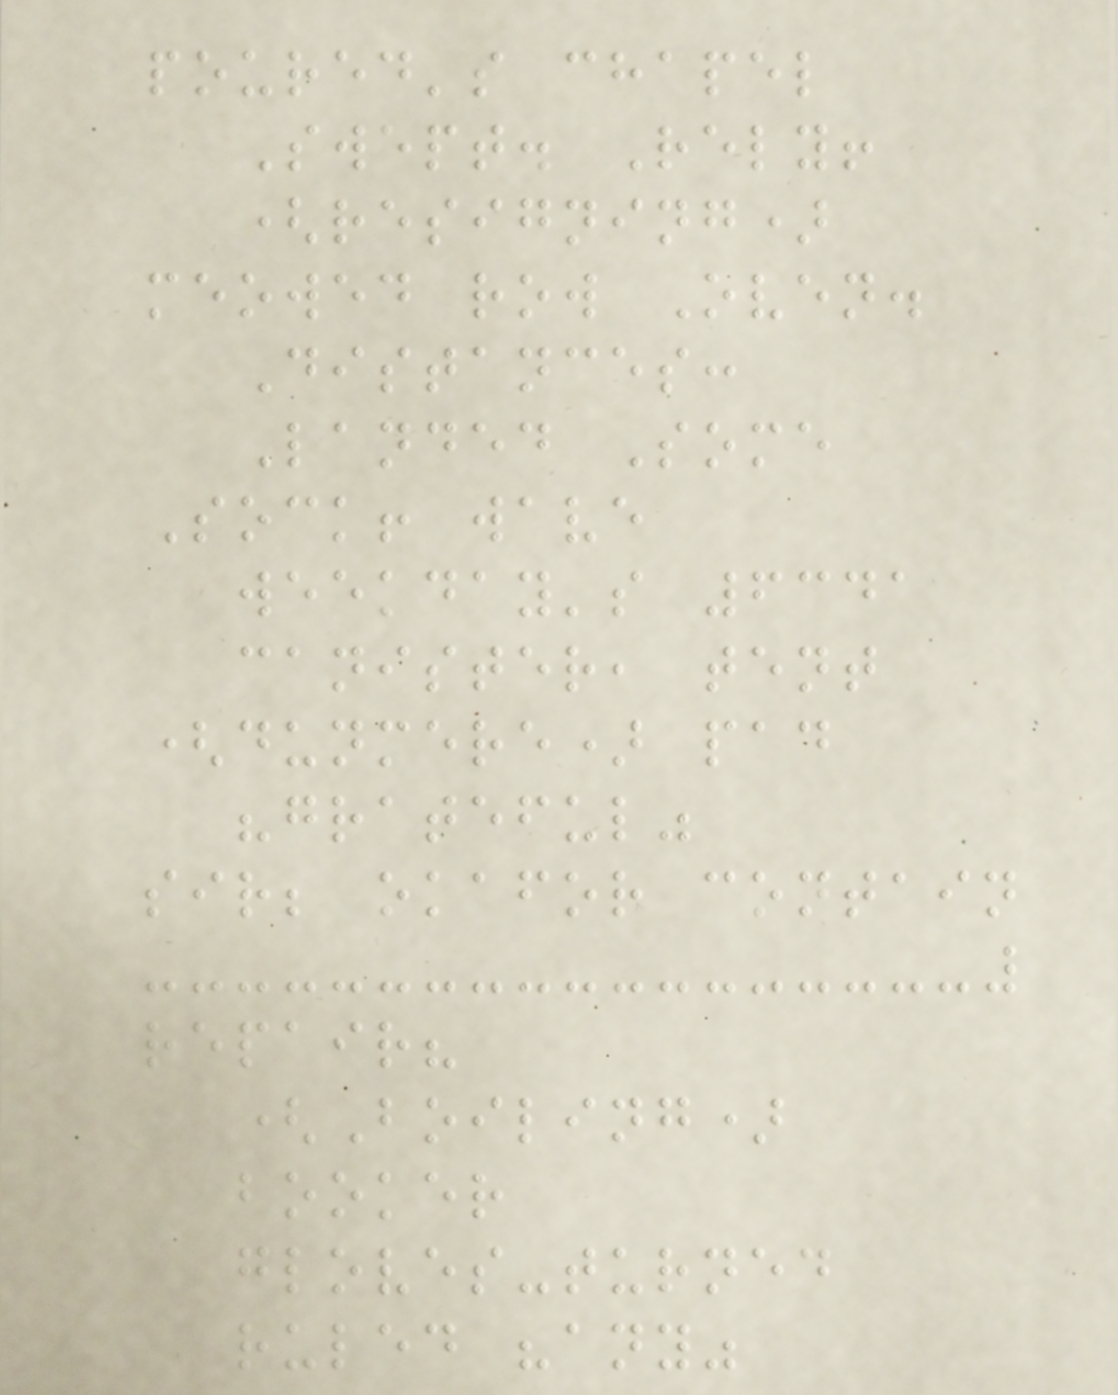poured's chapel
Swept. Rely!
(resigning)
meowed row Oven.
Distances:
Landed Some
Sock! wave
weekday's 6341
canister, tent
(dunmere) pad
"grateful"
sir; okafor contain
repair?
(Boiling)
booker
gloves-turned
ruled "any"
